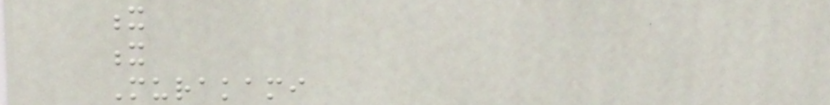x
x
Murakami
